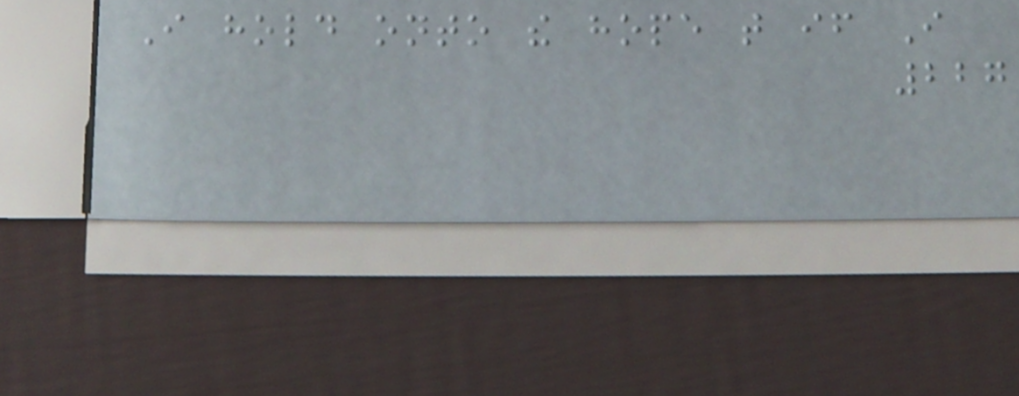I hold onto the hope that if I
227
